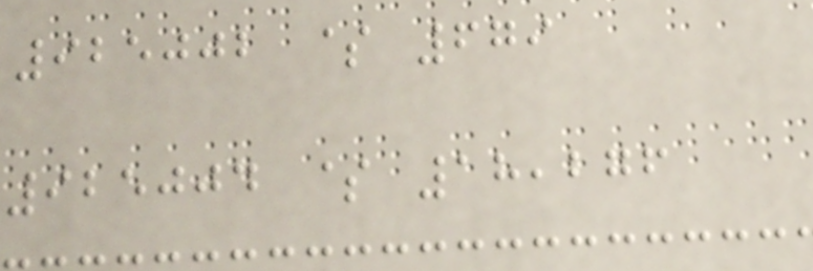925002 $ 679
925004 $ 18,276
